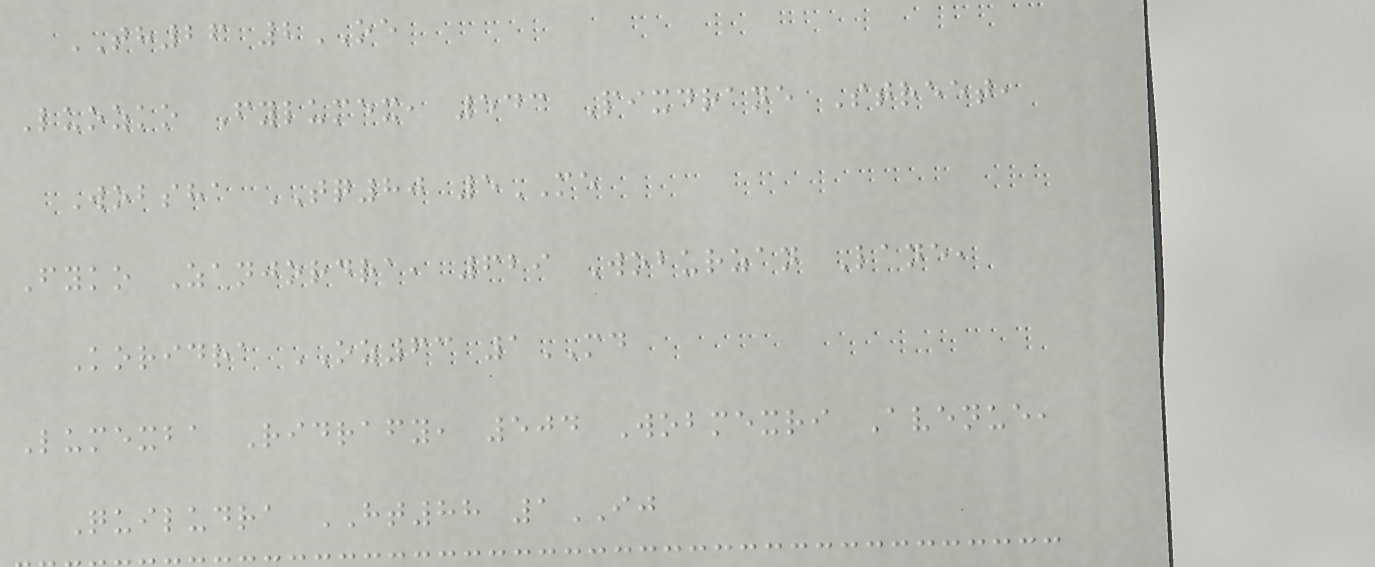TH26 2OE
Luozko Fylumex, 543 Pixdrane Street,
Wobsha TQ80 5ME
Fyko Zanjordra, 629 Woburzan Lane,
Koridra OZ63 1MD
Lumexba Ridrafy, 504 Wobmexri Avenue,
Quiludra HT88 1IJ
